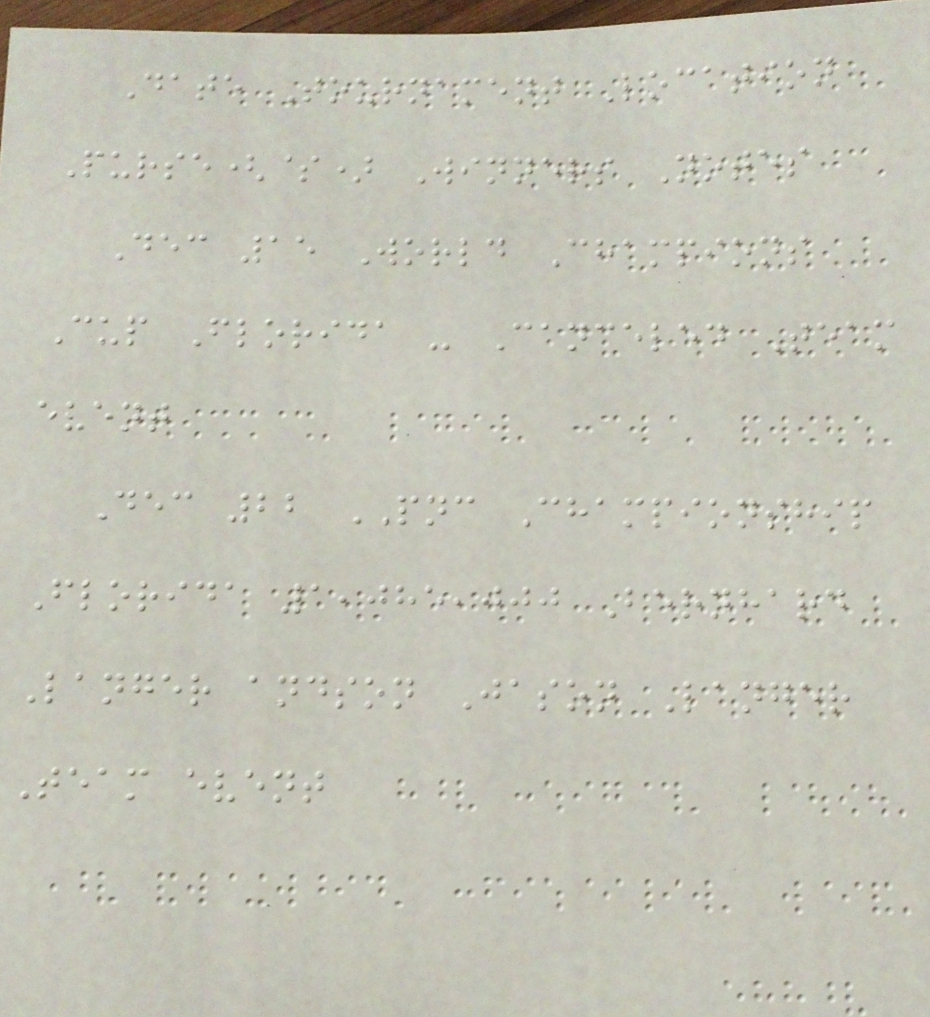Date Tournament Location
Purse($) Winners Notes
Dec 15 World Champions
Cup Florida - Canceled Team
event
Dec 22 PNC Championship
Florida 1,085,000 Bernhard
Langer andson Jason Langer
Team event
